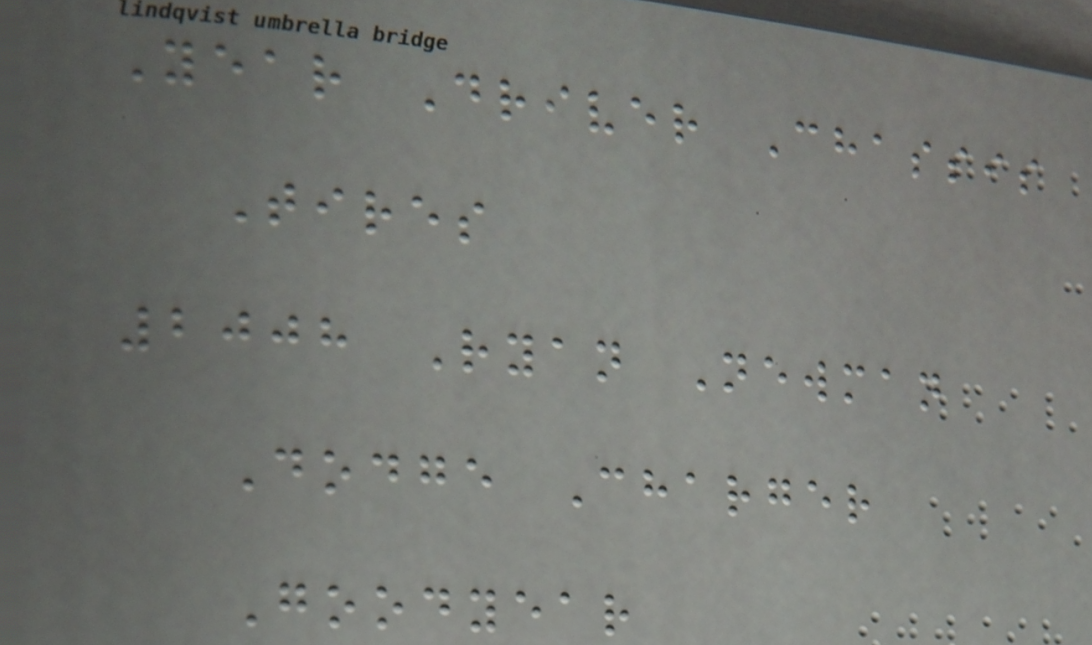Year Driver Chassis
Tires
2008 Ryan Newman
Dodge Charger
Goodyear
